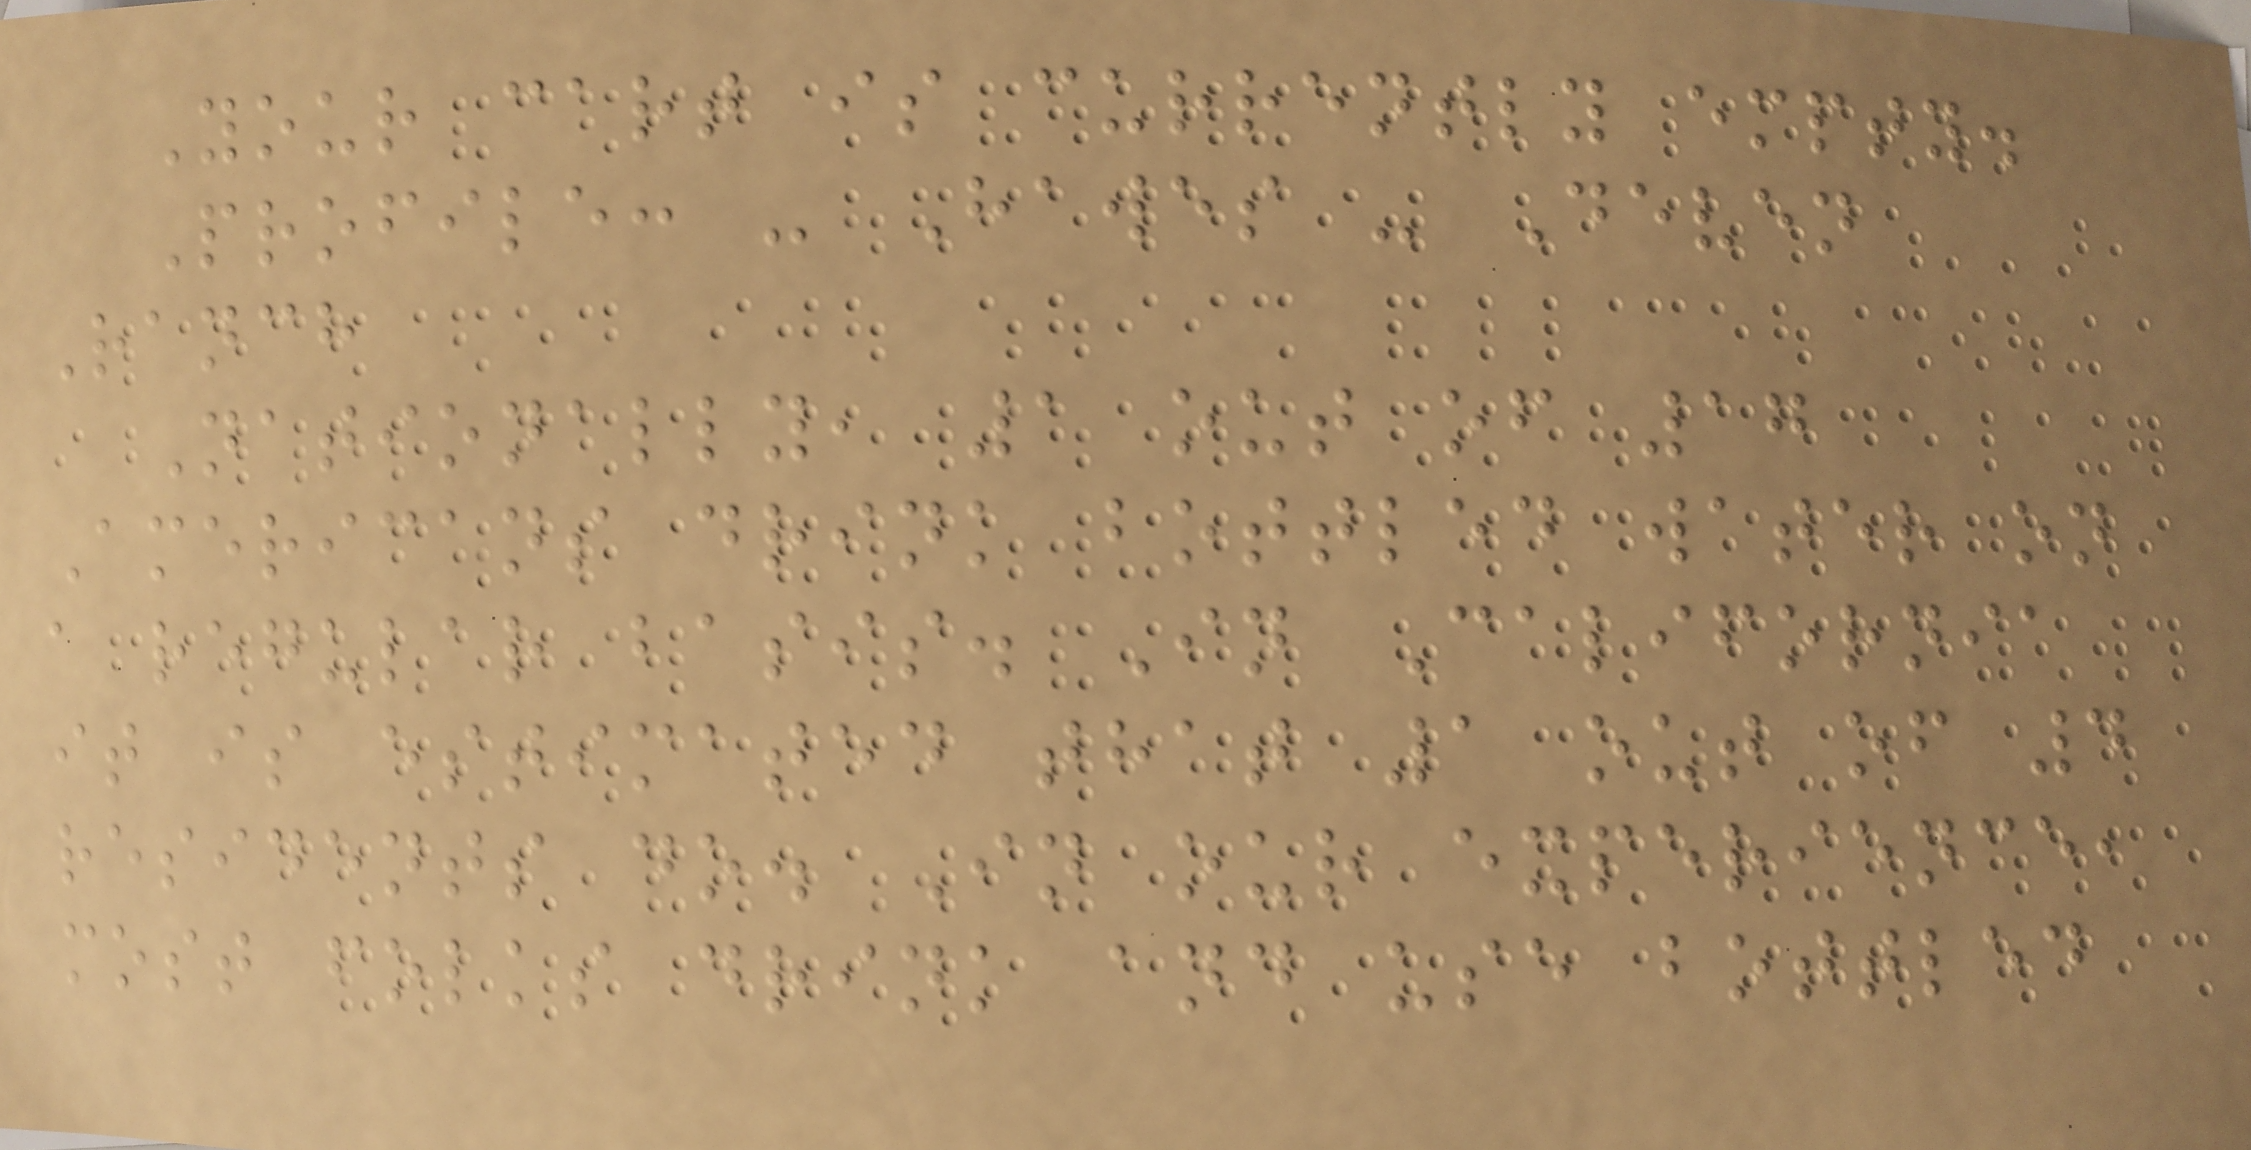Your cart is currently empty.
Profile: - Hawes - Deven
Ranch
Nationally, 1 out of 17
Americans drink bottled water on
a regular basis. In California
it is estimated that 1 out of 4
residents do. In our experience,
most folks drink and use bottled
